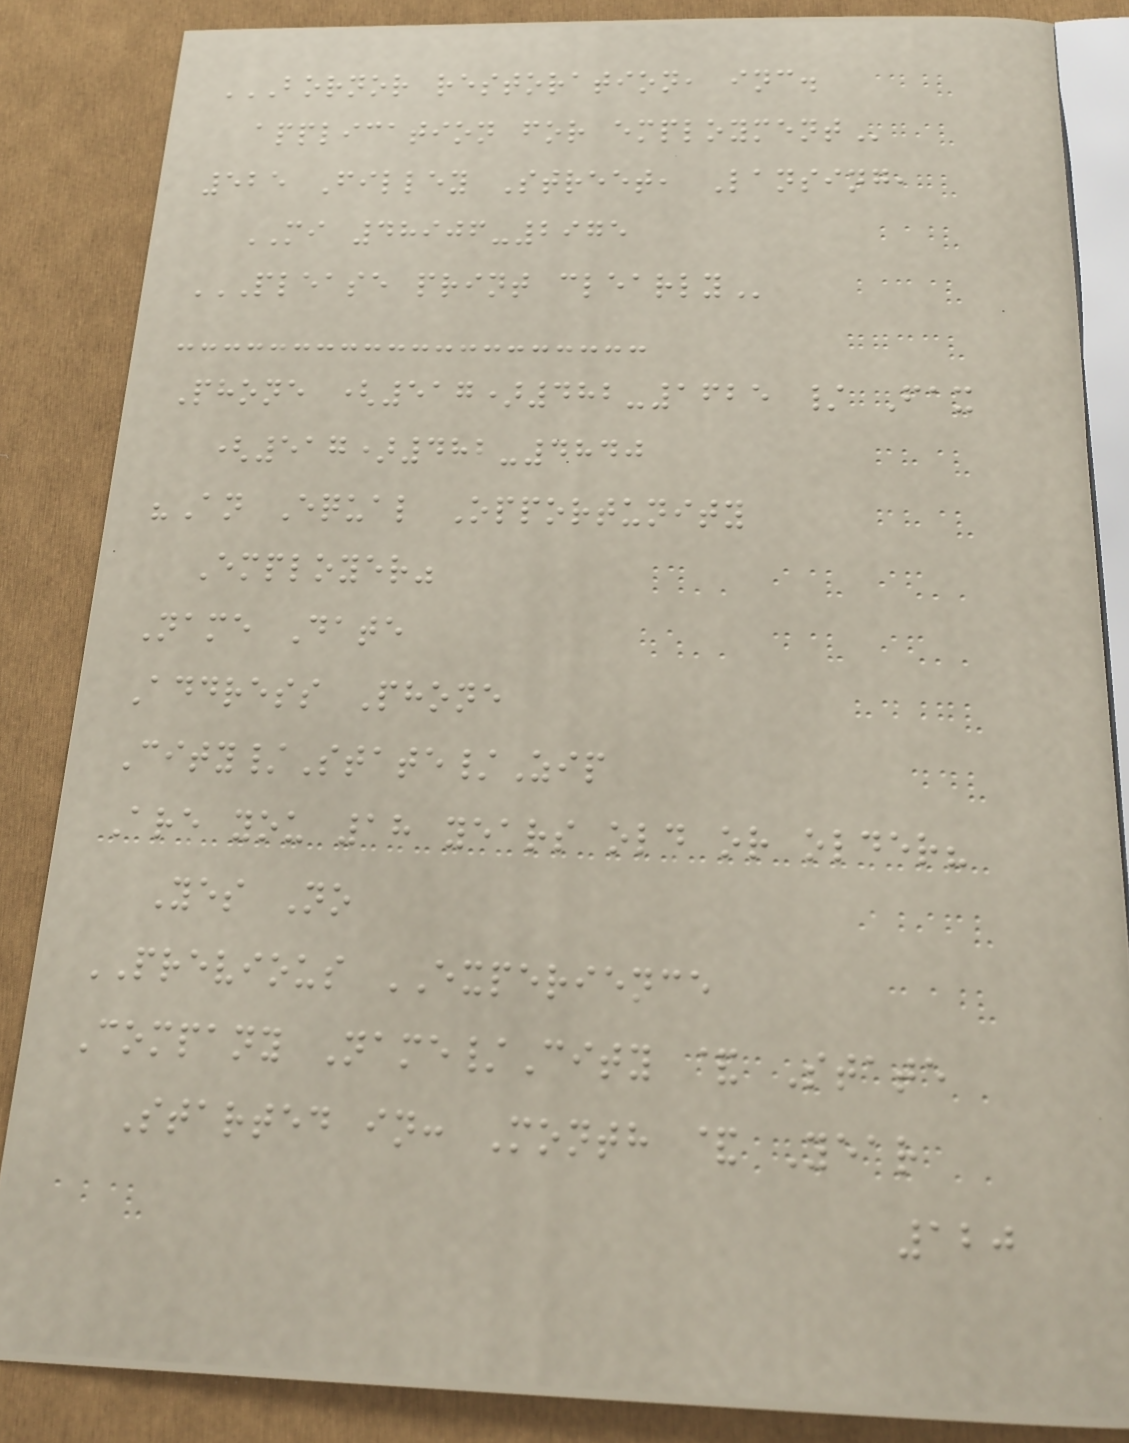BORNOR RESTORATION, INC.
APPLICATION FOR EMPLOYMENT
525 Filley Street, Lansing,
MI 48906-2975
PLEASE PRINT CLEARLY
Phone (517)482-1625 / Fax
(517)482-4840
"An Equal Opportunity
Employer"
Name Date
Address Phone
City/State/Zip
Are you 18 years old or older?
Yes No
PREVIOUS EXPERIENCE
Company Name/City & State
Started in: Month & Year
120
